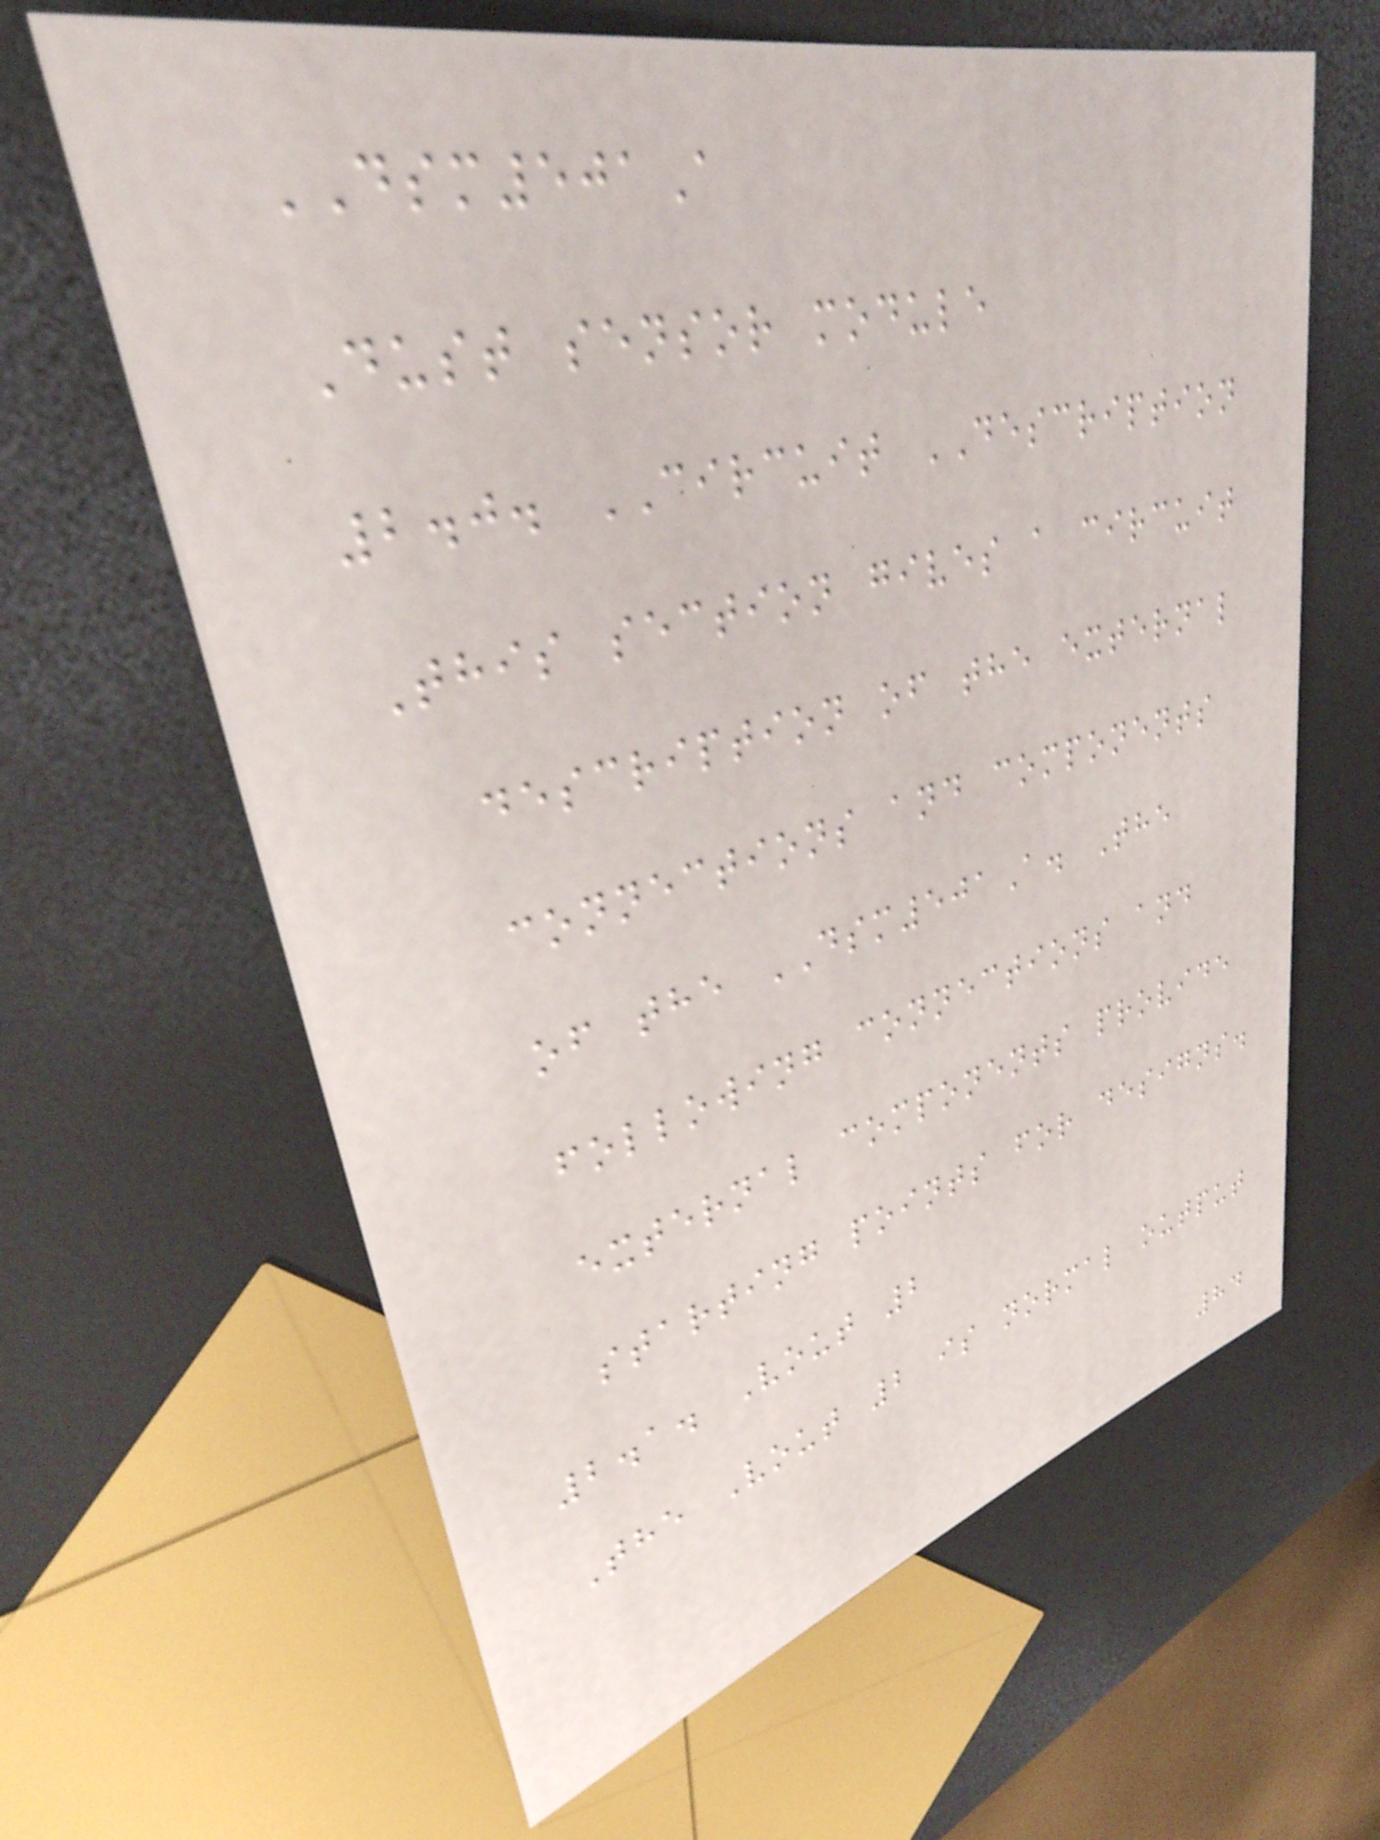DSM501A
Dust sensor module
2.0. CIRCUIT DESCRIPTION
This section gives a circuit
description of the external
connections and components
of the DSM501A. The
following connections and
external components provide
starting points for designs.
2.1. Vout 2
The Vout 2 is normal output
84
